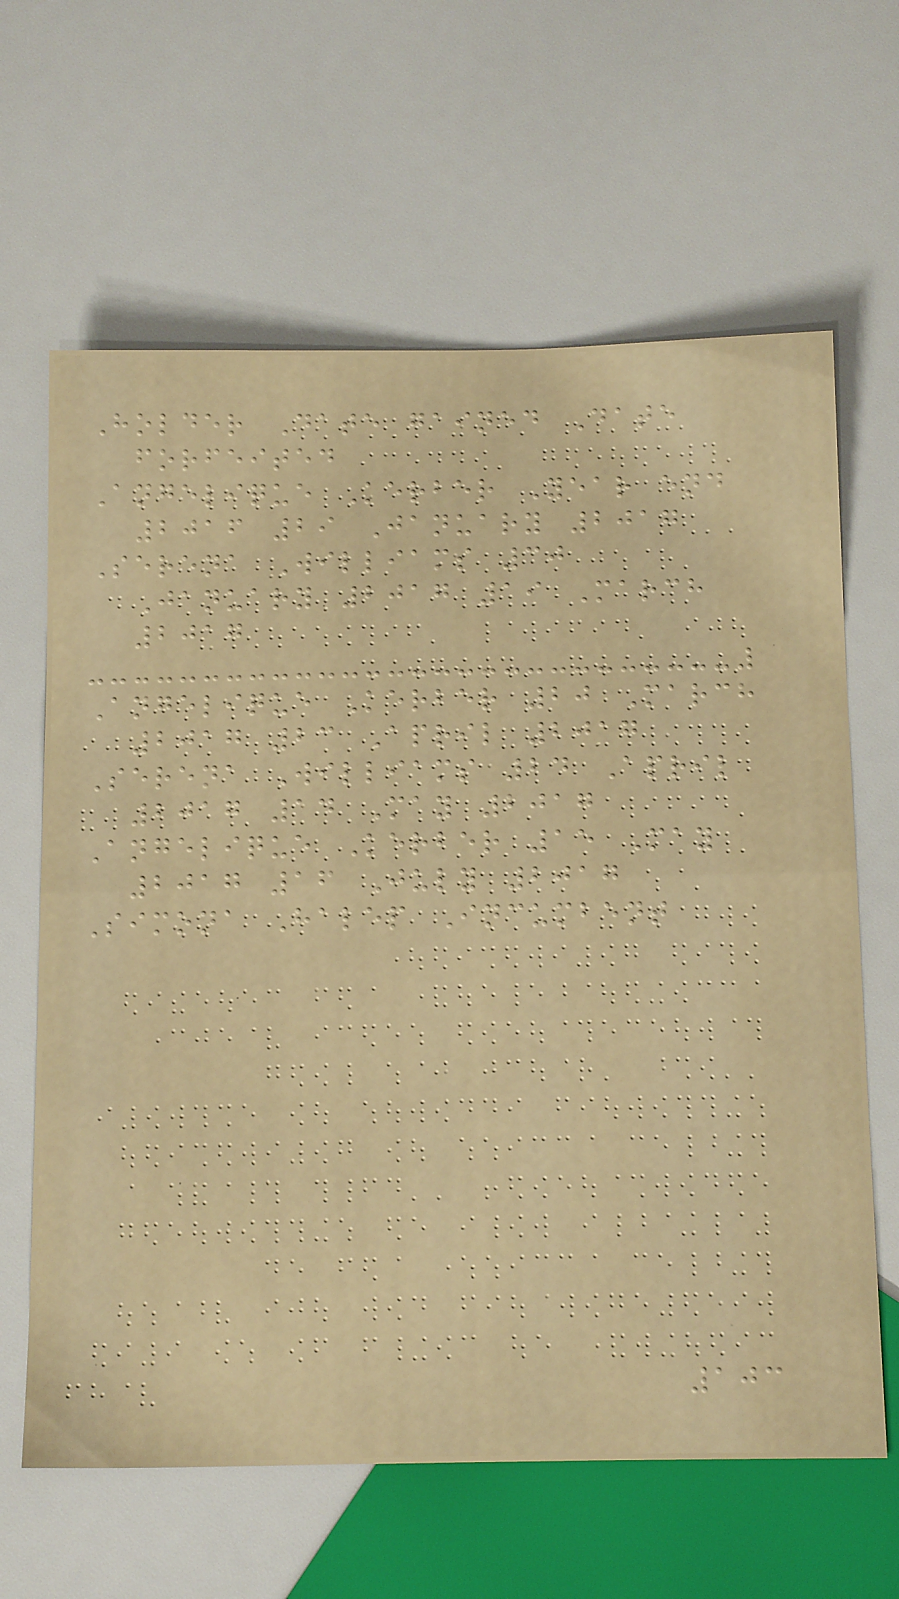Holder Date gained Date
forfeited
Angelique Kerber Year end
2016 29 January 2017
Serena Williams 30
January 2017 19 March
2017
Angelique Kerber 20 March
2017 23 April 2017
Serena Williams 24 April
2017 14 May 2017
Angelique Kerber 15 May
2017 16 July 2017
Simona Halep Incumbent
103
